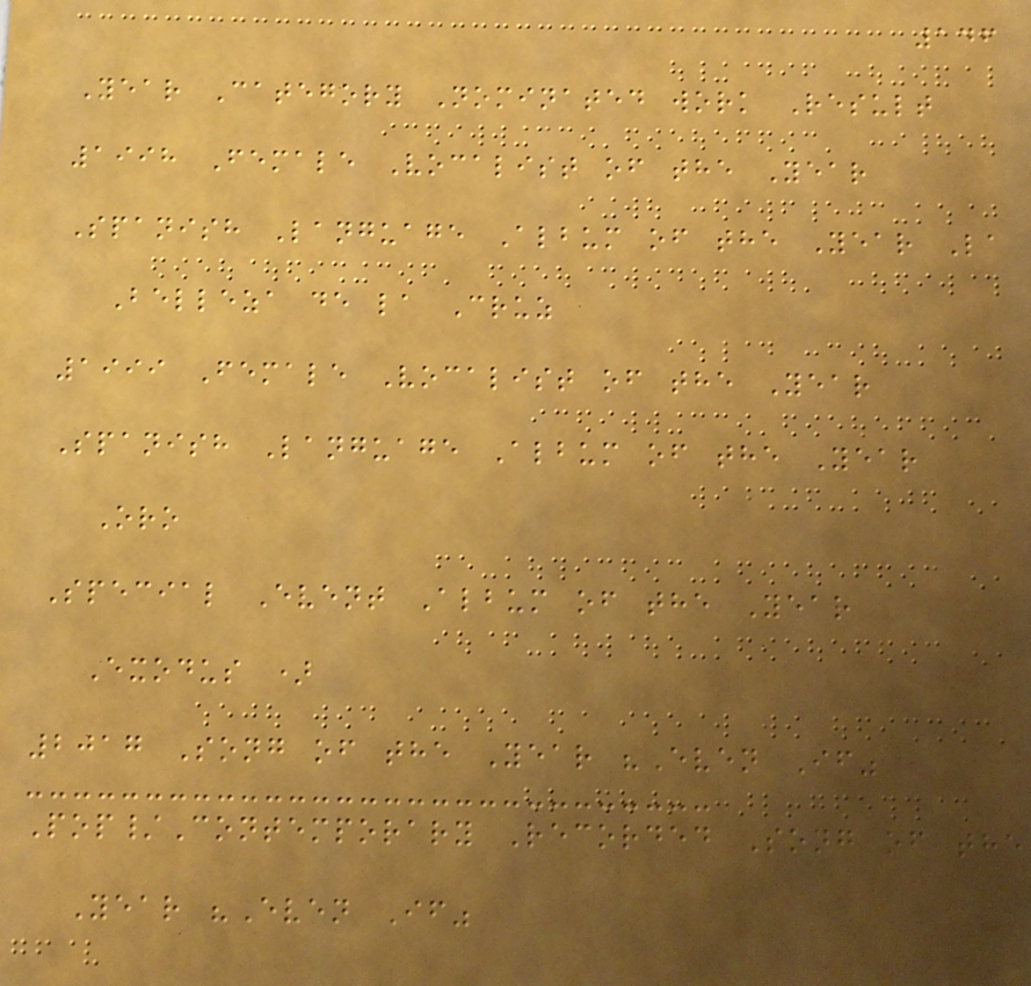146
Year Category Nominated work Result
1998 Female Vocalist of the Year
Spanish Language Album of the Year La
Belleza de la Cruz
1999 Female Vocalist of the Year
Spanish Language Album of the Year
Oro
Special Event Album of the Year
Exodus )
2017 Song of the Year "Even If"
Pop/Contemporary Recorded Song of the
Year "Even If"
